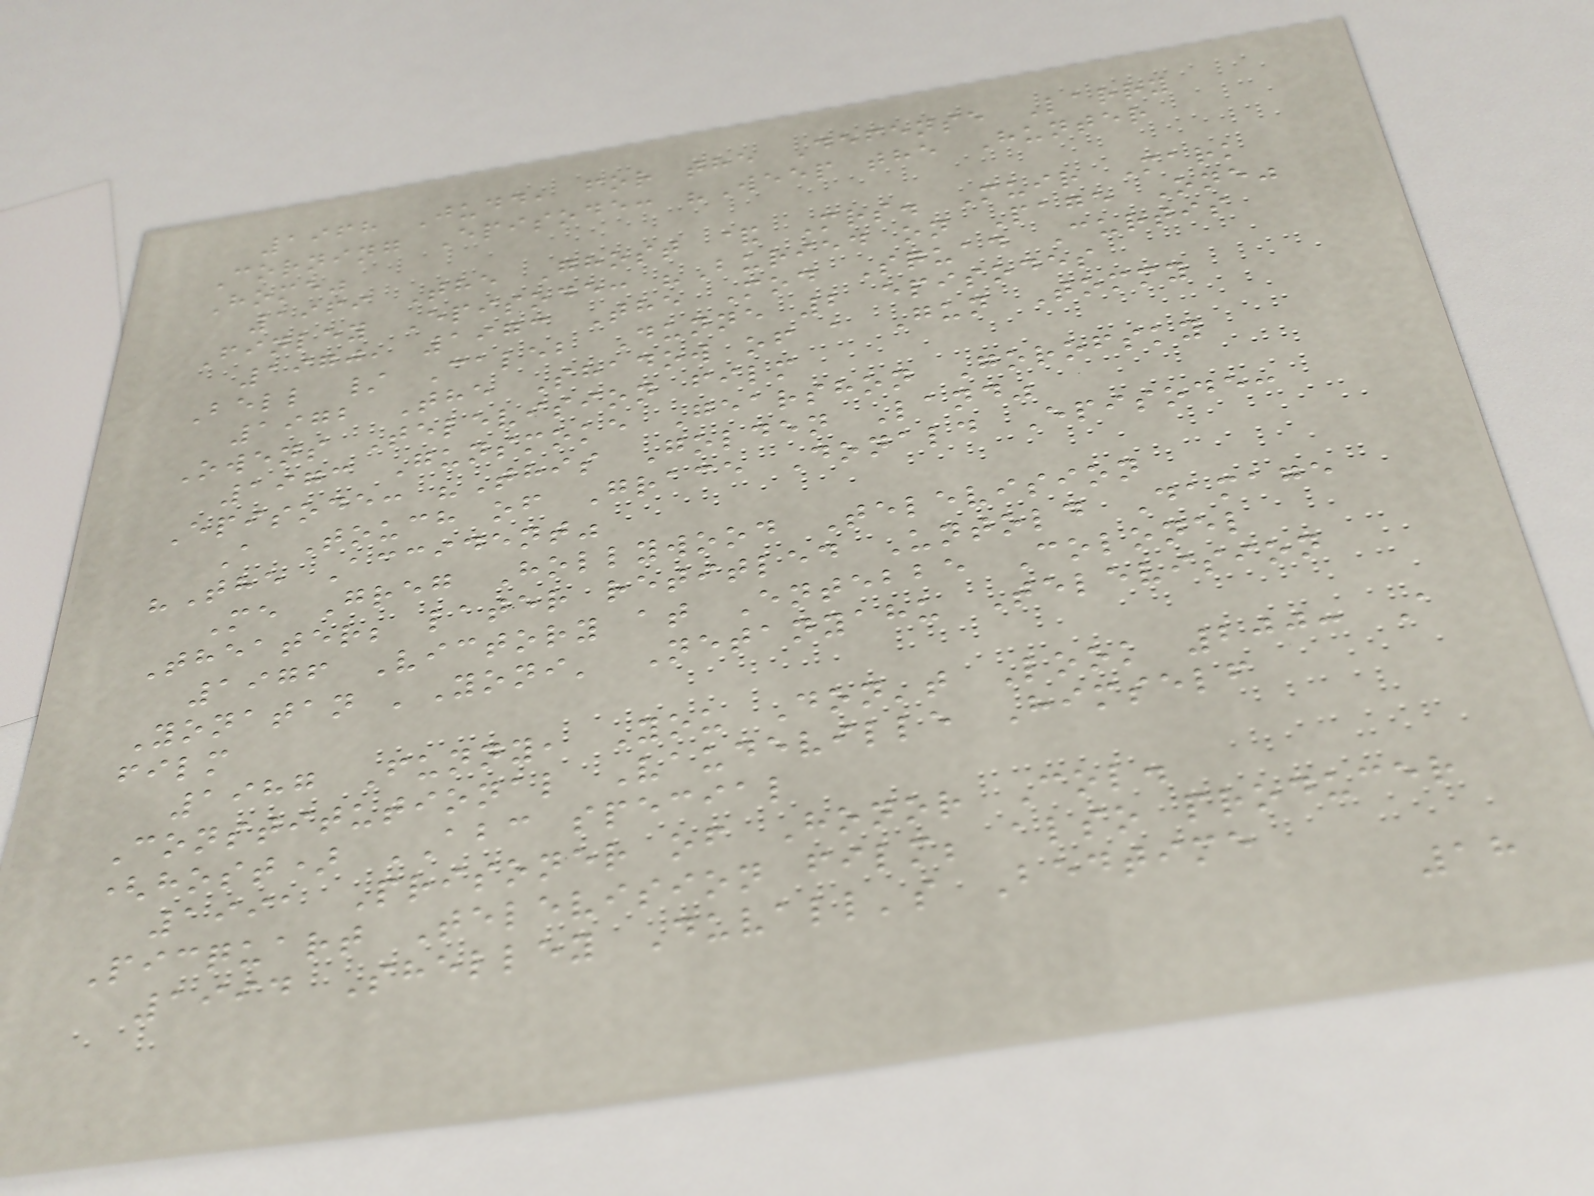1968 Judd, for the Defense Larry
Corning Episode: "Weep the Hunter
Home"
1969 The Ghost & Mrs. Muir Mark
Finley Episode: "Buried on Page One"
1970, 1973 The Mod Squad Curtis
Bell / Caleb Dunne 2 episodes
1972 The Shadow of a Gun Tommy
Owens Television film
1973 Gunsmoke Gearshon Gorofsky
Episode: "This Golden Land"
A Touch of Grace Donald Episode:
"The Accident"
Me Greg Hollywood Television
Theater; later retitled Untold Damage
1976 Victory at Entebbe Colonel
Yonatan 'Yoni' Netanyahu Television
film
1987 Funny, You Don't Look 200: A
Constitutional Vaudeville Himself
(host) ABC special
1991 Prisoner of Honor Col.
Picquart Television film; also producer
1994 Shelley Duvall's Bedtime
18
